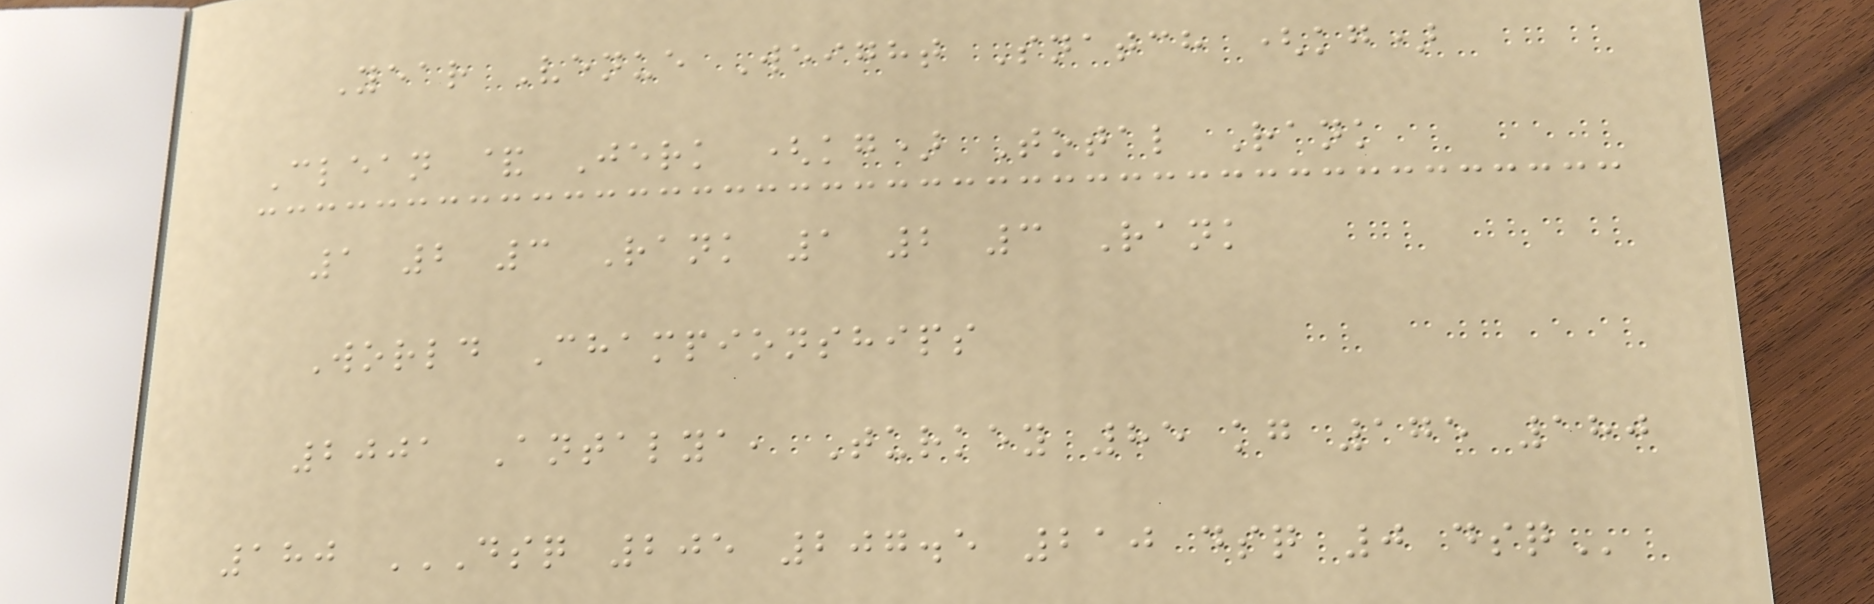Year Venue Weight Snatch (kg)
Clean & Jerk (kg) Total Rank
1 2 3 Rank 1 2 3 Rank
World Championships
2001 Antalya, Turkey 85 kg 175 180
180 DSQ 205 207.5 210 DSQ 0 DSQ
